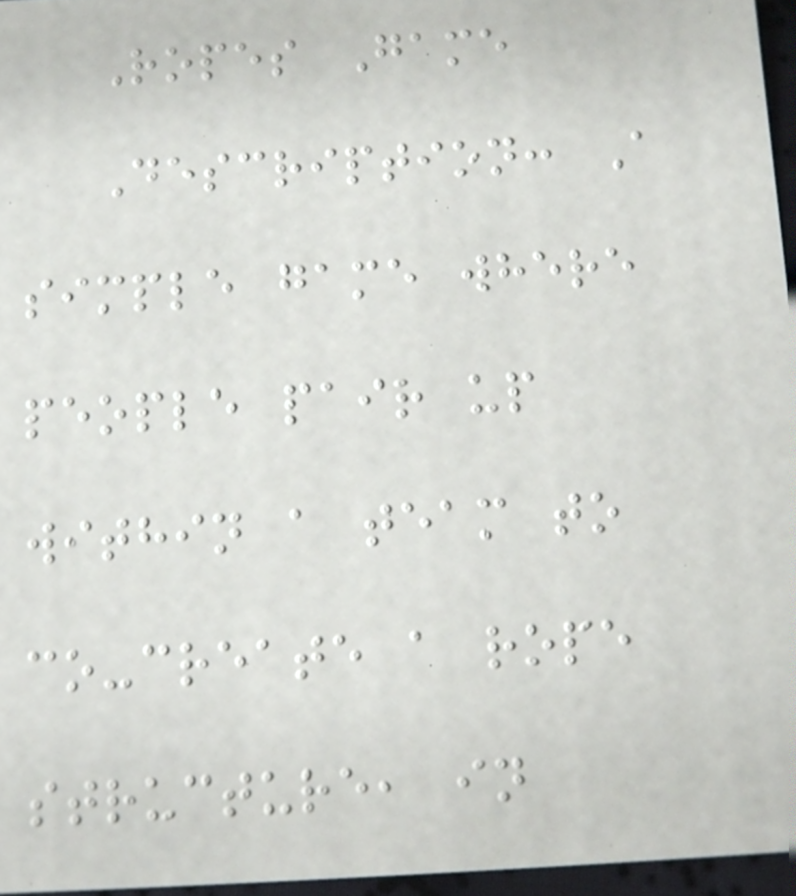Ropes Game
Description: A
simple game where
people pair up
within a team to
co-create a rope
structure, in
